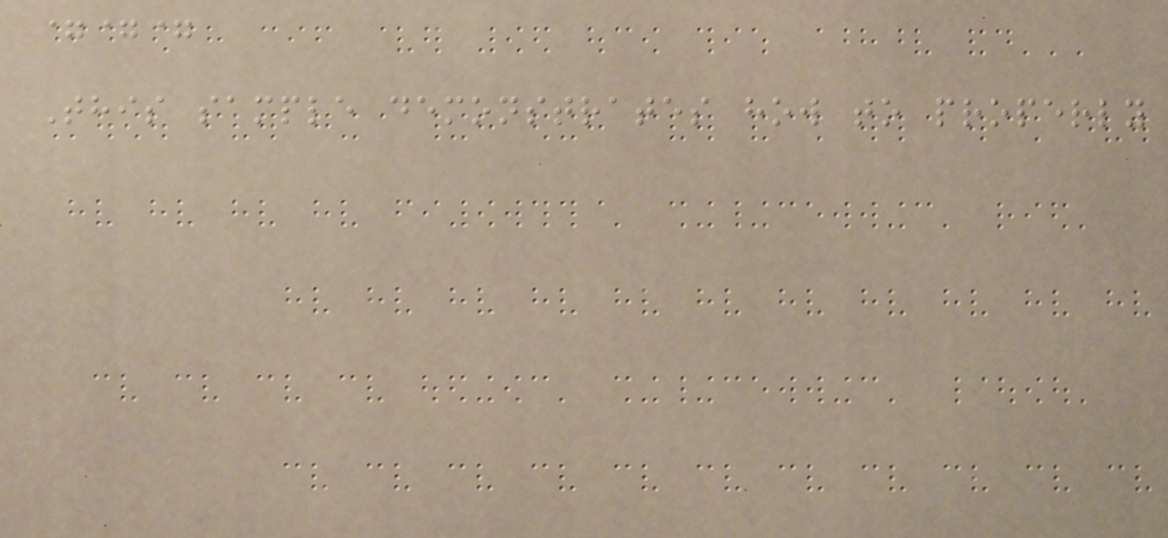===
This sample demonstrates how to properly
